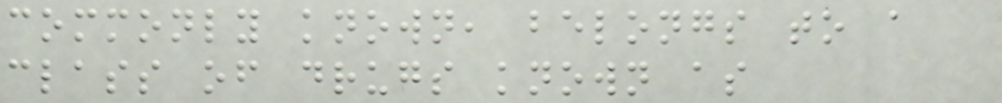commonly known, belongs to a
class of drugs known as
